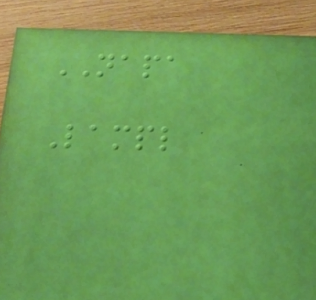NAPA
Lampl
